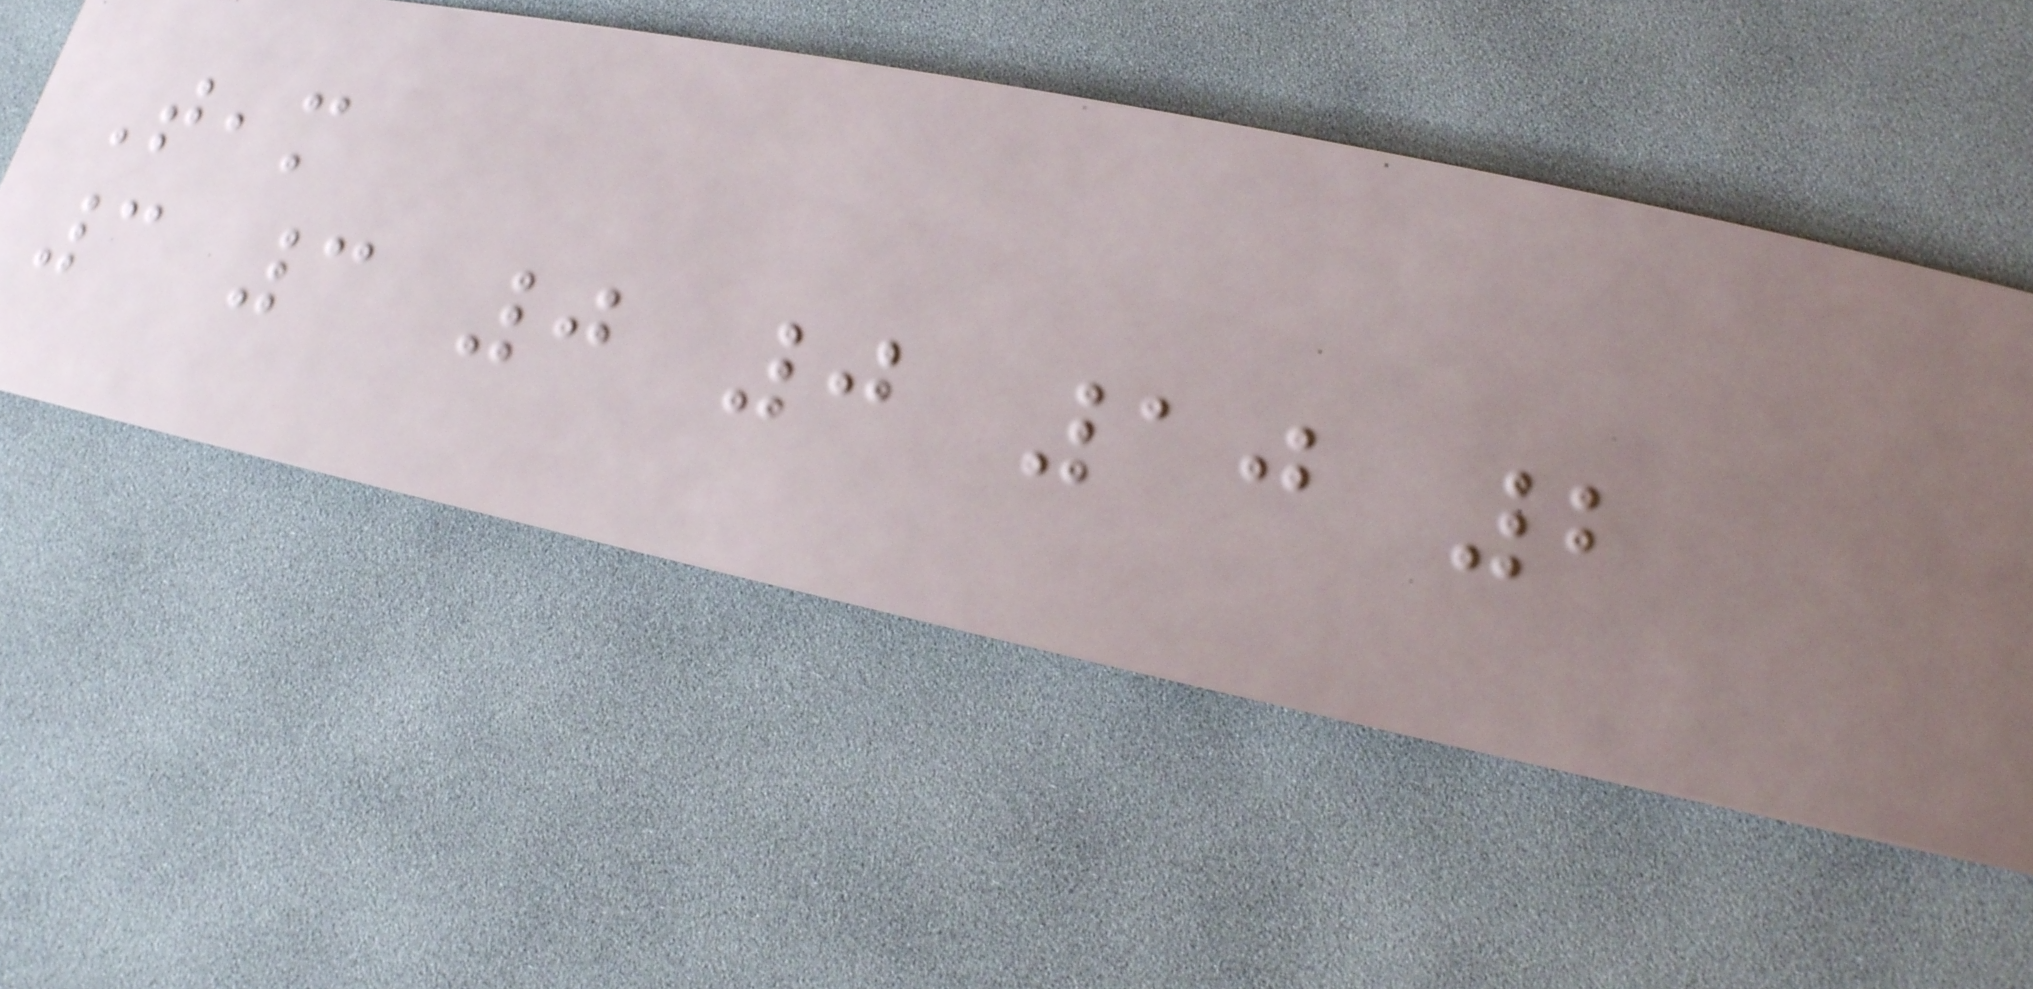Team
3 3 0 0 10 2
